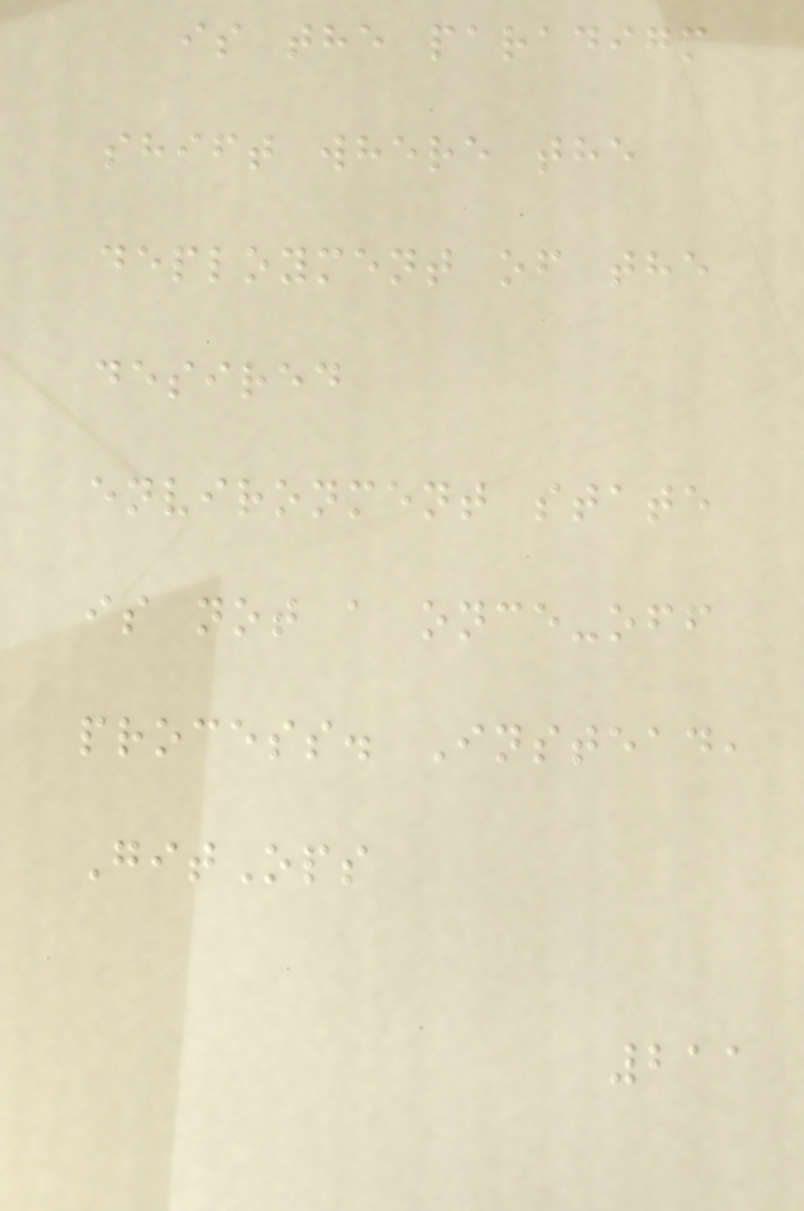is the paradigm
shift where the
deployment of the
desired
environment state
is not a once-off
process. Instead,
GitOps
211
